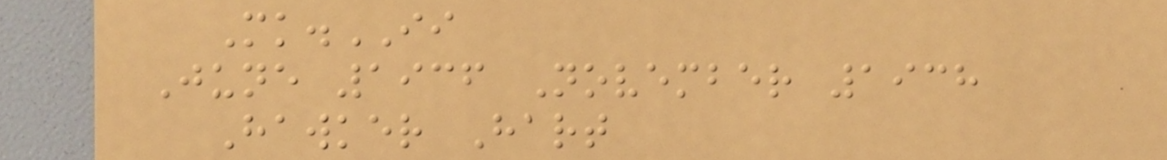Mk.II
June 1936 November 1938
Hawker Hart
